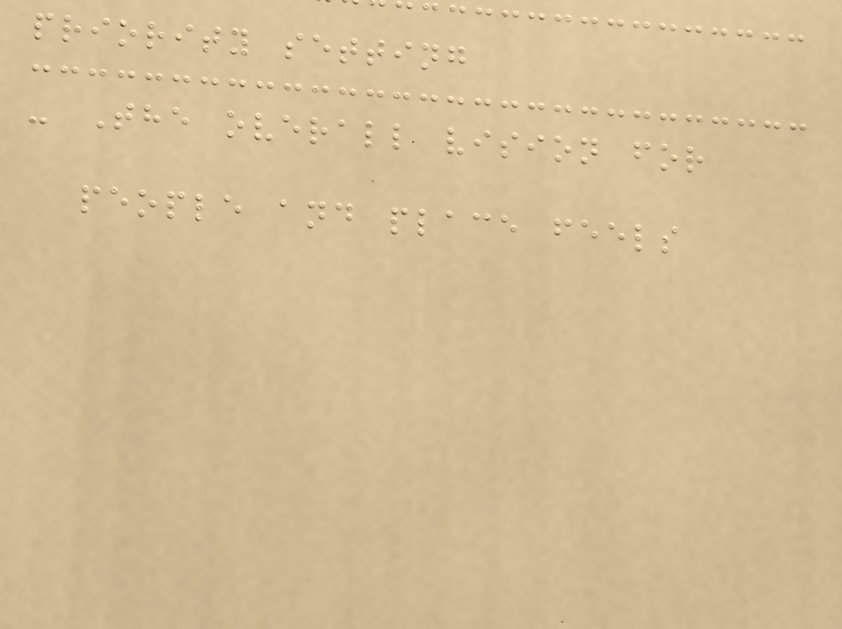priority setting
- The overall vision for
people and place feels
